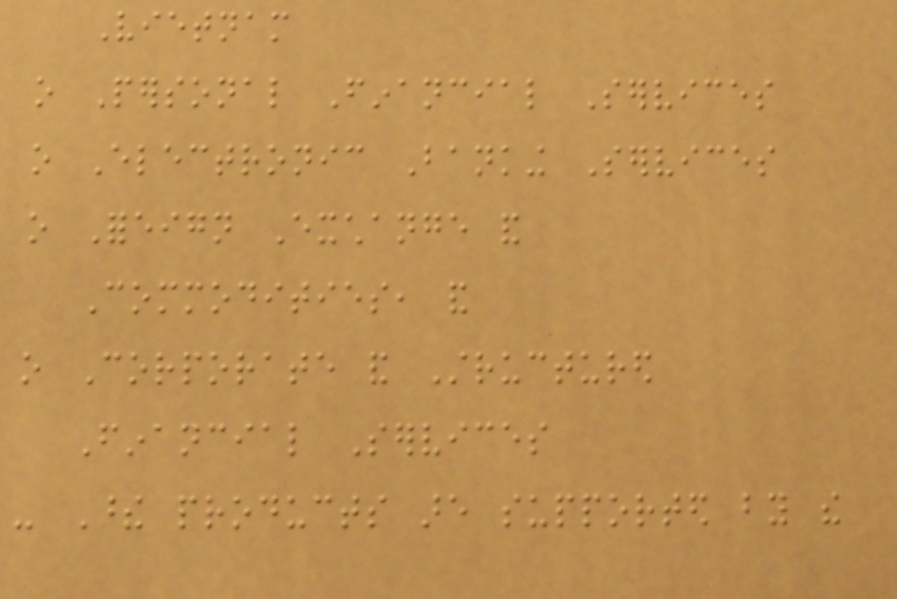Vietnam
o Personal Financial Services
o Electronic Banking Services
o Foreign Exchange and
Commodities, and
o Corporate and Structured
Financial Services
- These products are supported by the
